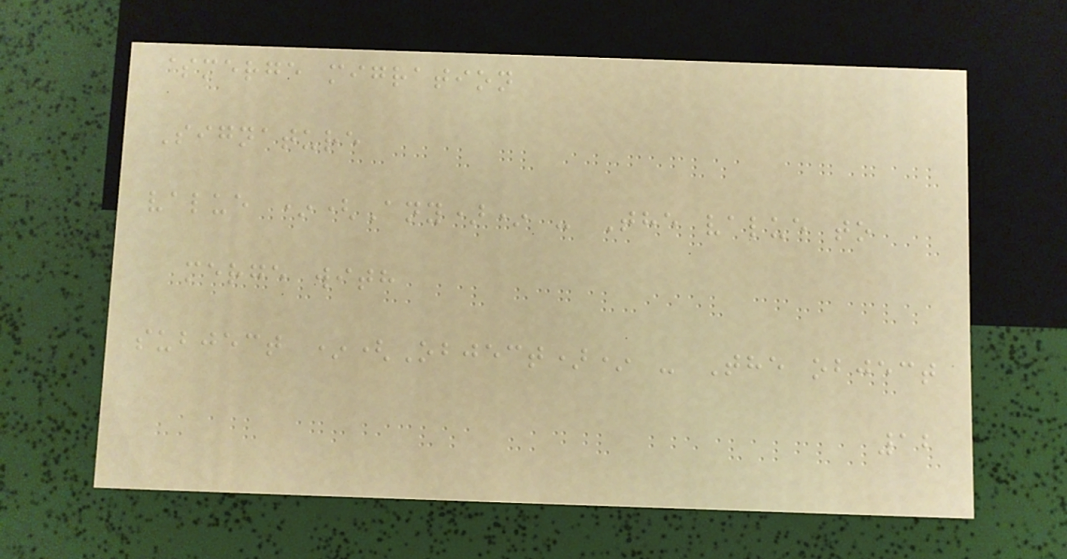$merge migration
Signature
value *(Any)* - The value to
merge with
subject *(Object)* - The object
12
